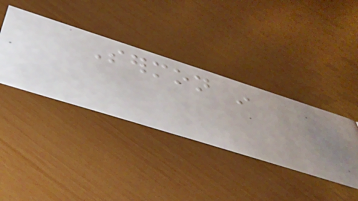Sermon in
